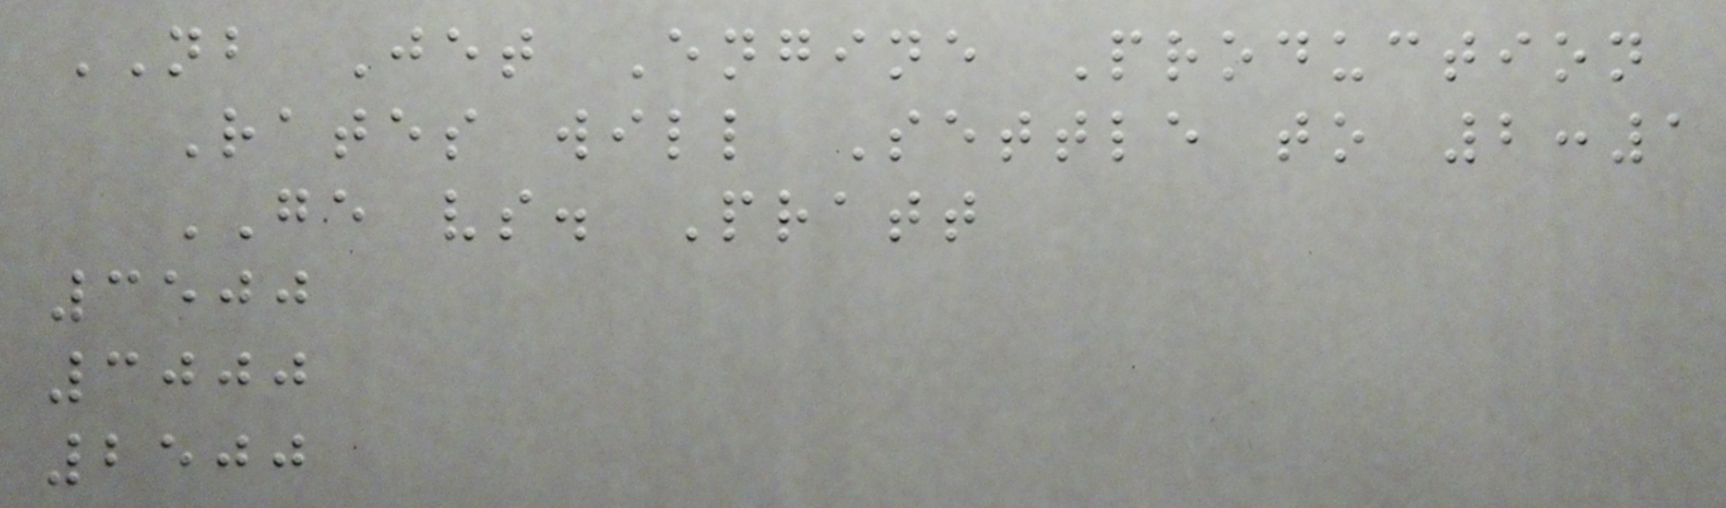NB Jet Engine Production
Rates will Settle to 2:1
GE vs. Pratt
3500
3000
2500
